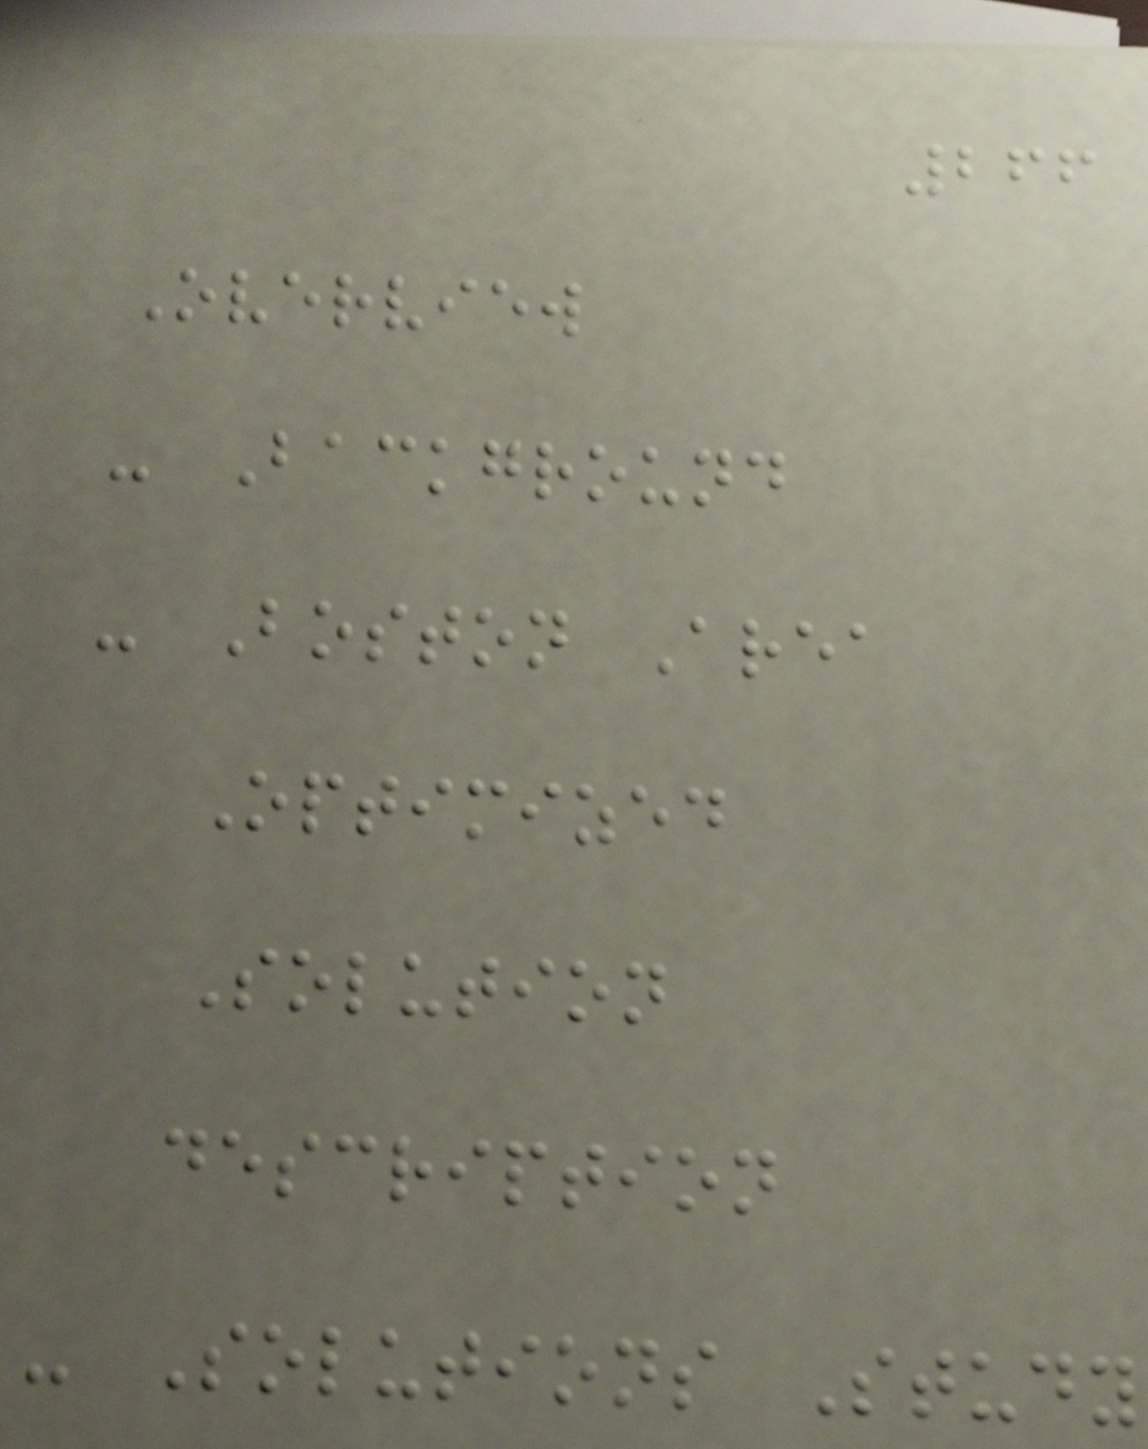266
Overview
- Background
- Boston Area
Optimized
Solution
description
- Solutions Study
